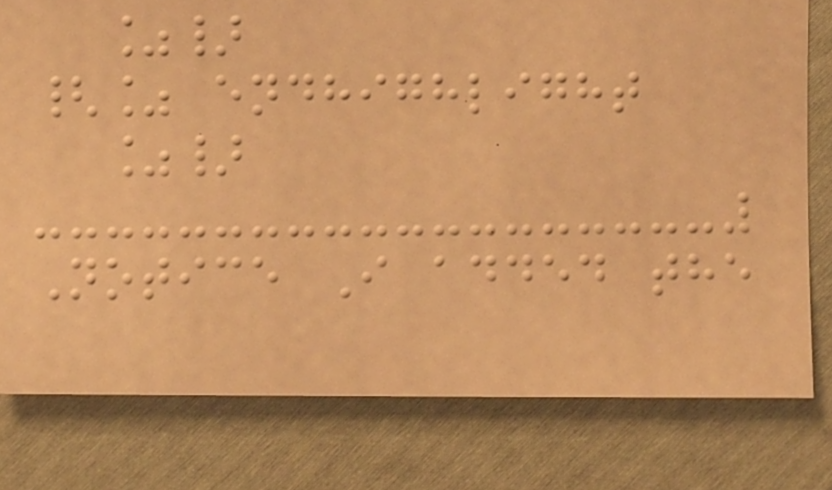%}
{% endhighlight
%}
Notice I added the
